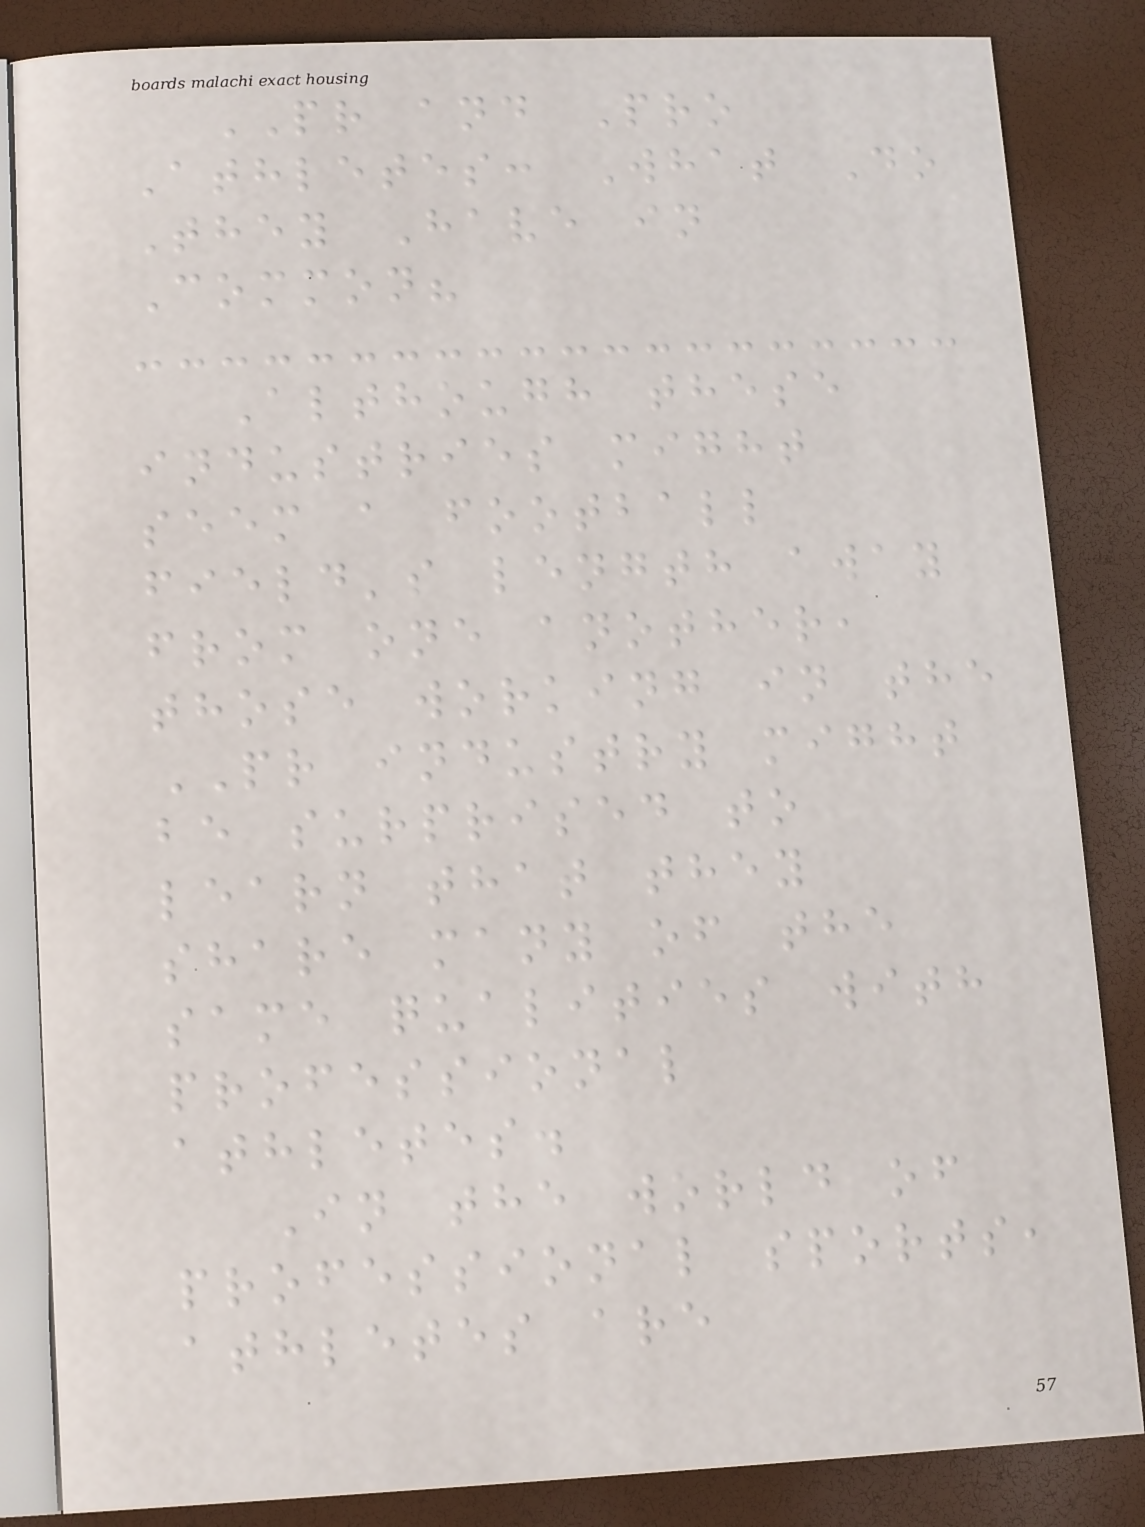PR and Pro
Athletes: What Do
They Have in
Common?
Although these
industries might
seem a football
field's length away
from one another,
those working in the
PR industry might
be surprised to
learn that they
share many of the
same qualities with
professional
athletes.
In the world of
professional sports,
athletes are
